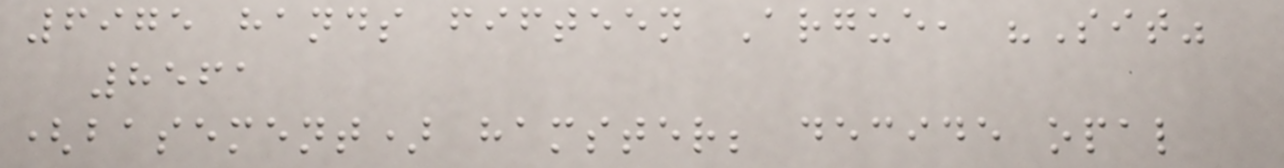6975 hands fifteen Argue, "Sit"
8561
(basement) hamster; decide opal
